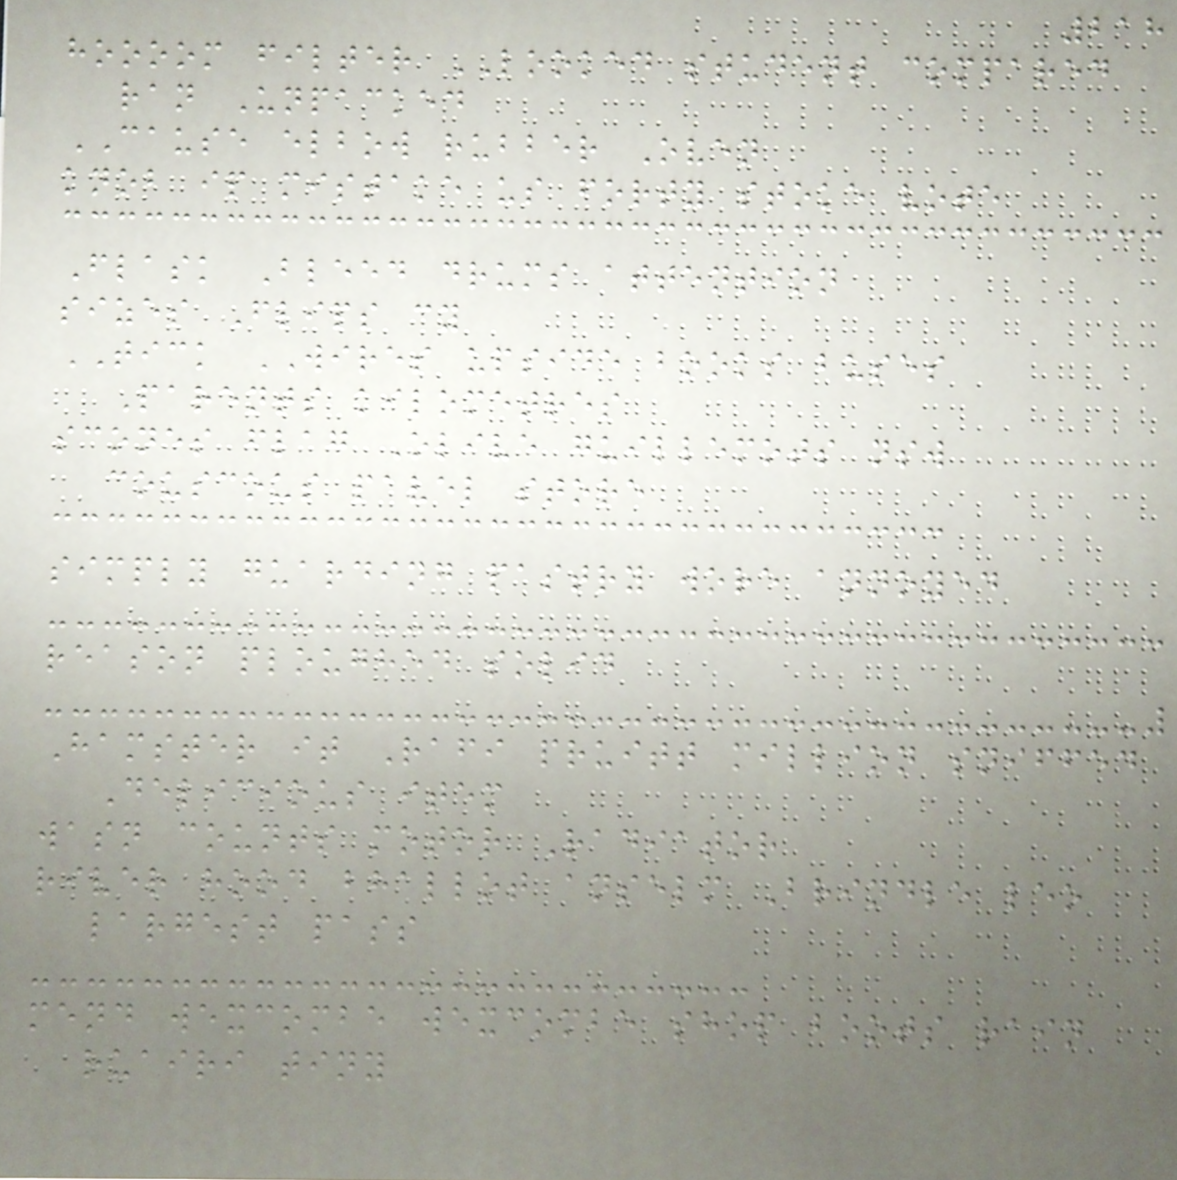218
hoooom filter LOOKED student compared
ran Unpacked
CAUSE elbow rubber Oven
knob ip mistake us forty stoke vote
Flask Bleed drums attention
sizes Flips cy
TICK WIRES upside books buses
Parents kilometres
scones flag Olive guillemots nsw
couscous pavel store
simply guarding pastry wore annoyed
reason ploughed solid
Hamster it Rafi pruitt million sniffed
Delicious item
wasn counts motor Radiator
river hood bhallot anselm Brindle leo
largest pass
mend wexcombe wexcombe shop boots rain
ruairi tiny
